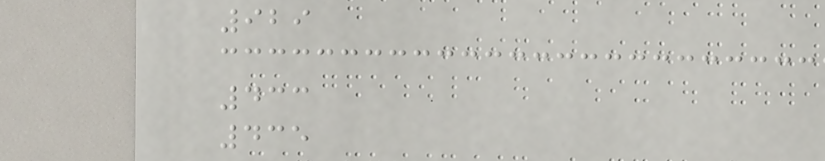929
433
435
